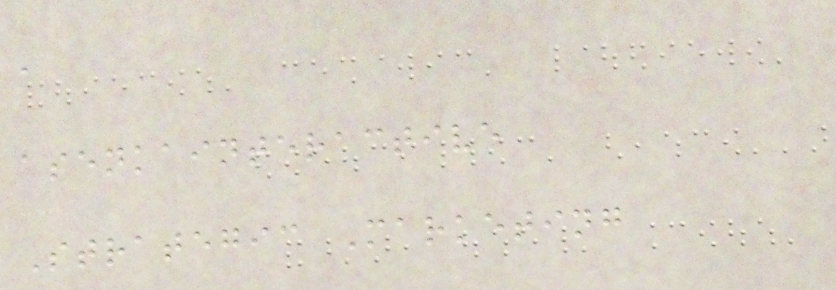a
asenkainteractive
Strategic Marketing
